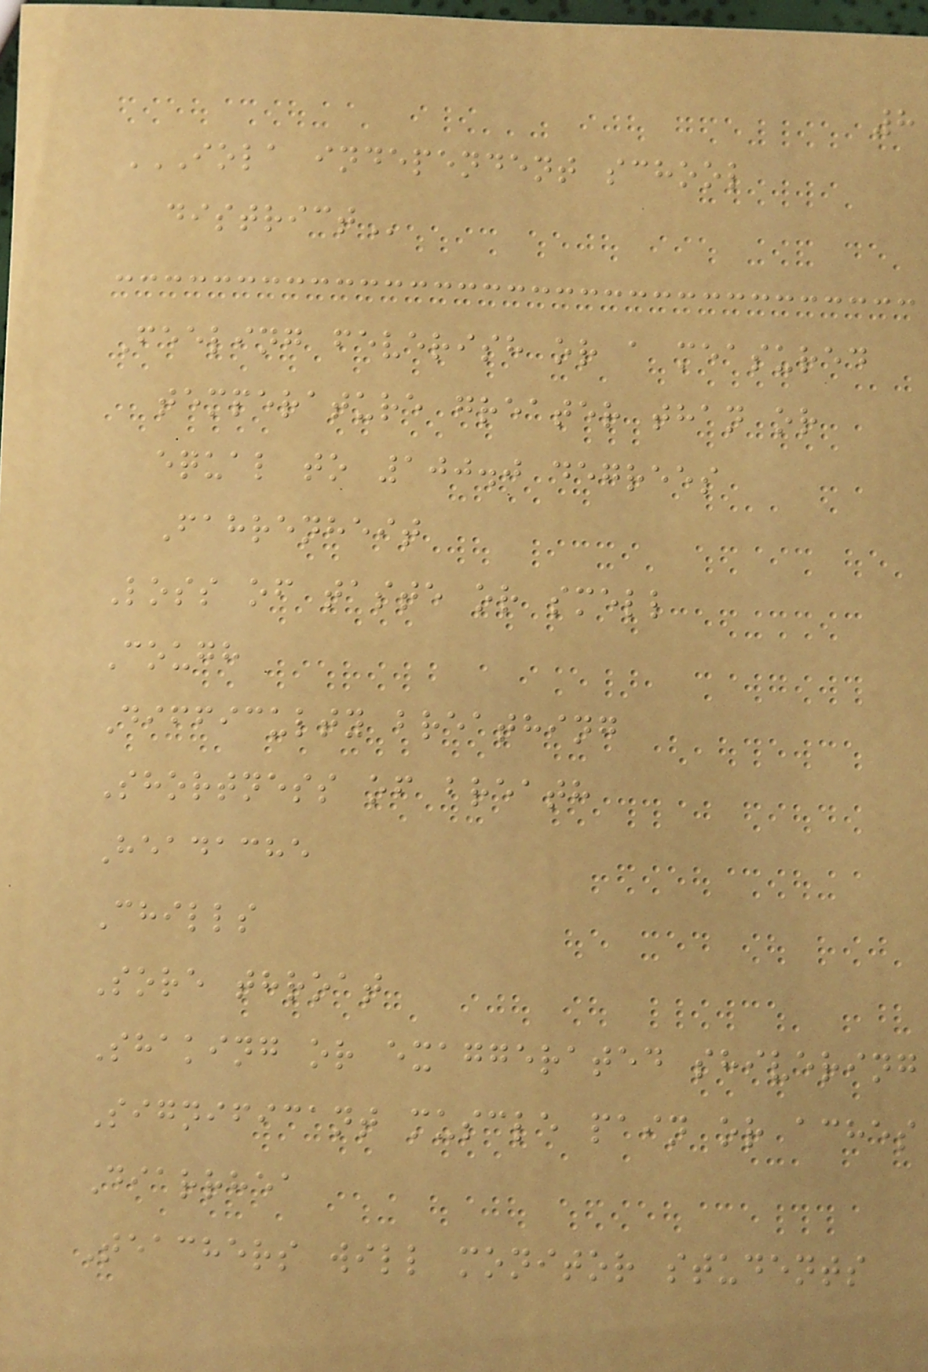8
IOLA INDEPENDENT SCHOOL
DISTRICT
Feeling feverish or a measured
temperature greater than or
equal to 100.0 degrees
Fahrenheit
Loss of taste or smell
Cough
Difficulty breathing
Shortness of breath
Headache
Chills
Sore throat
Shaking or exaggerated shivering
Significant muscle pain or aches
Diarrhea
Teachers will monitor students
